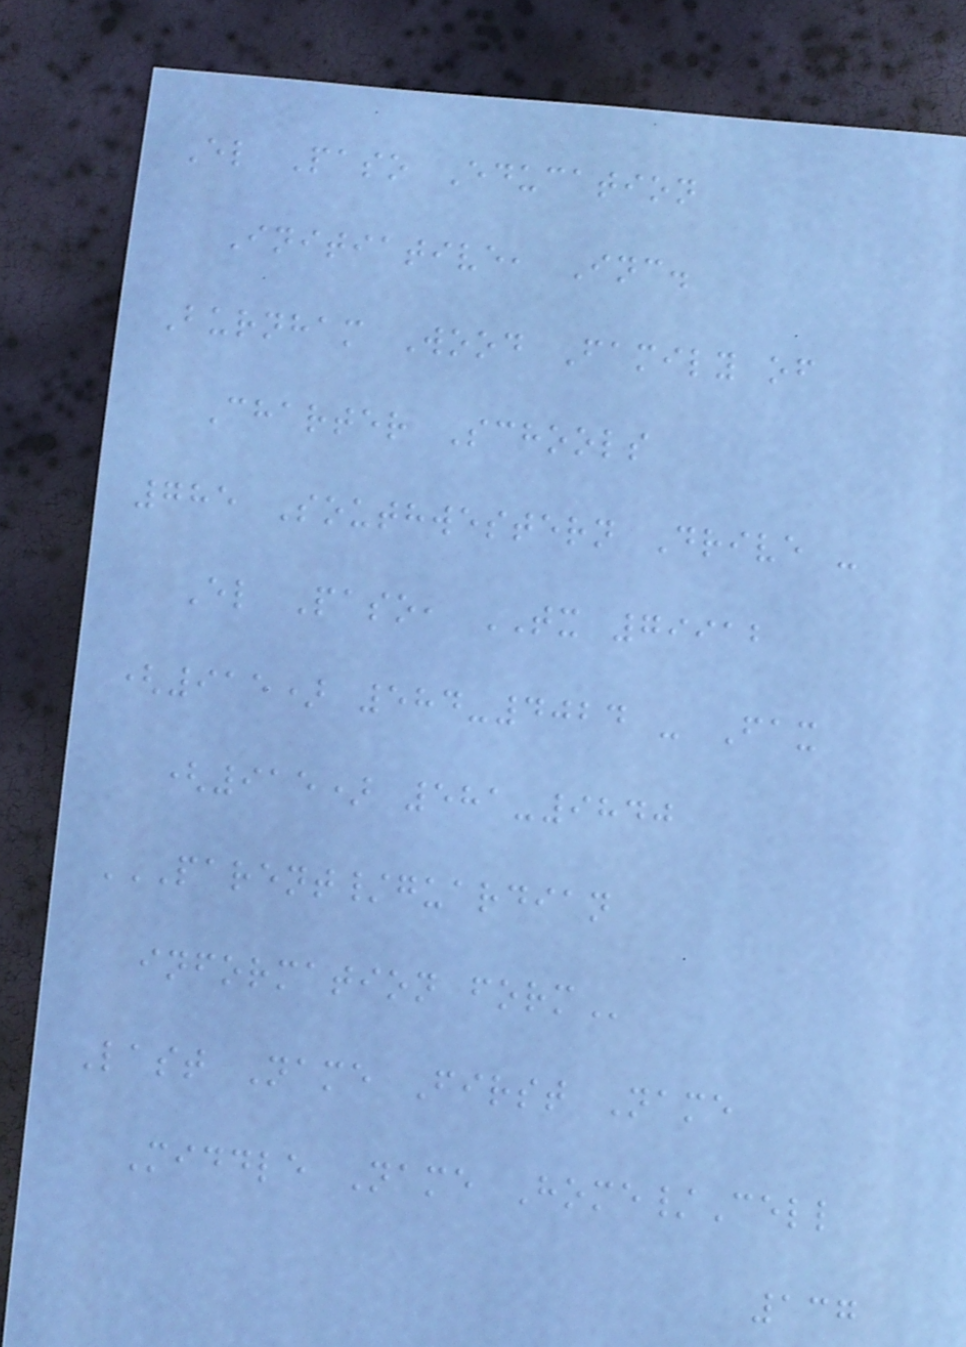El Paso Education
Initiative, Inc.
Burnham Wood Family of
Charter Schools
785 Southwestern Drive -
El Paso, TX 79912
(915) 584-4024 - Fax
(915) 581-9840
PARENT/GUARDIAN
INFORMATION FORM
Last Name First Name
Middle Name Home/Cell
137
